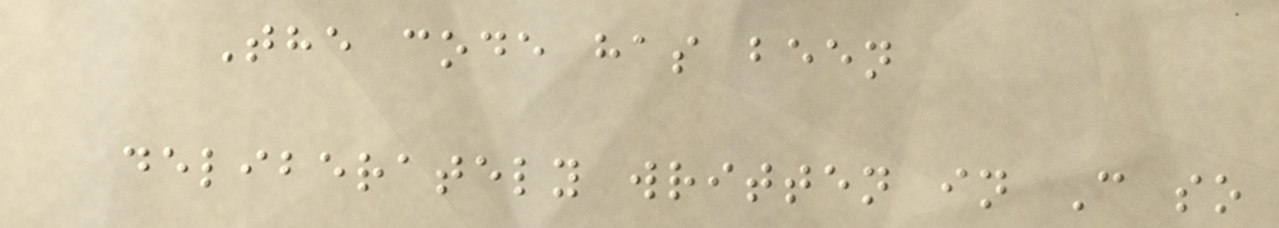The code has been
deliberately written in C so
